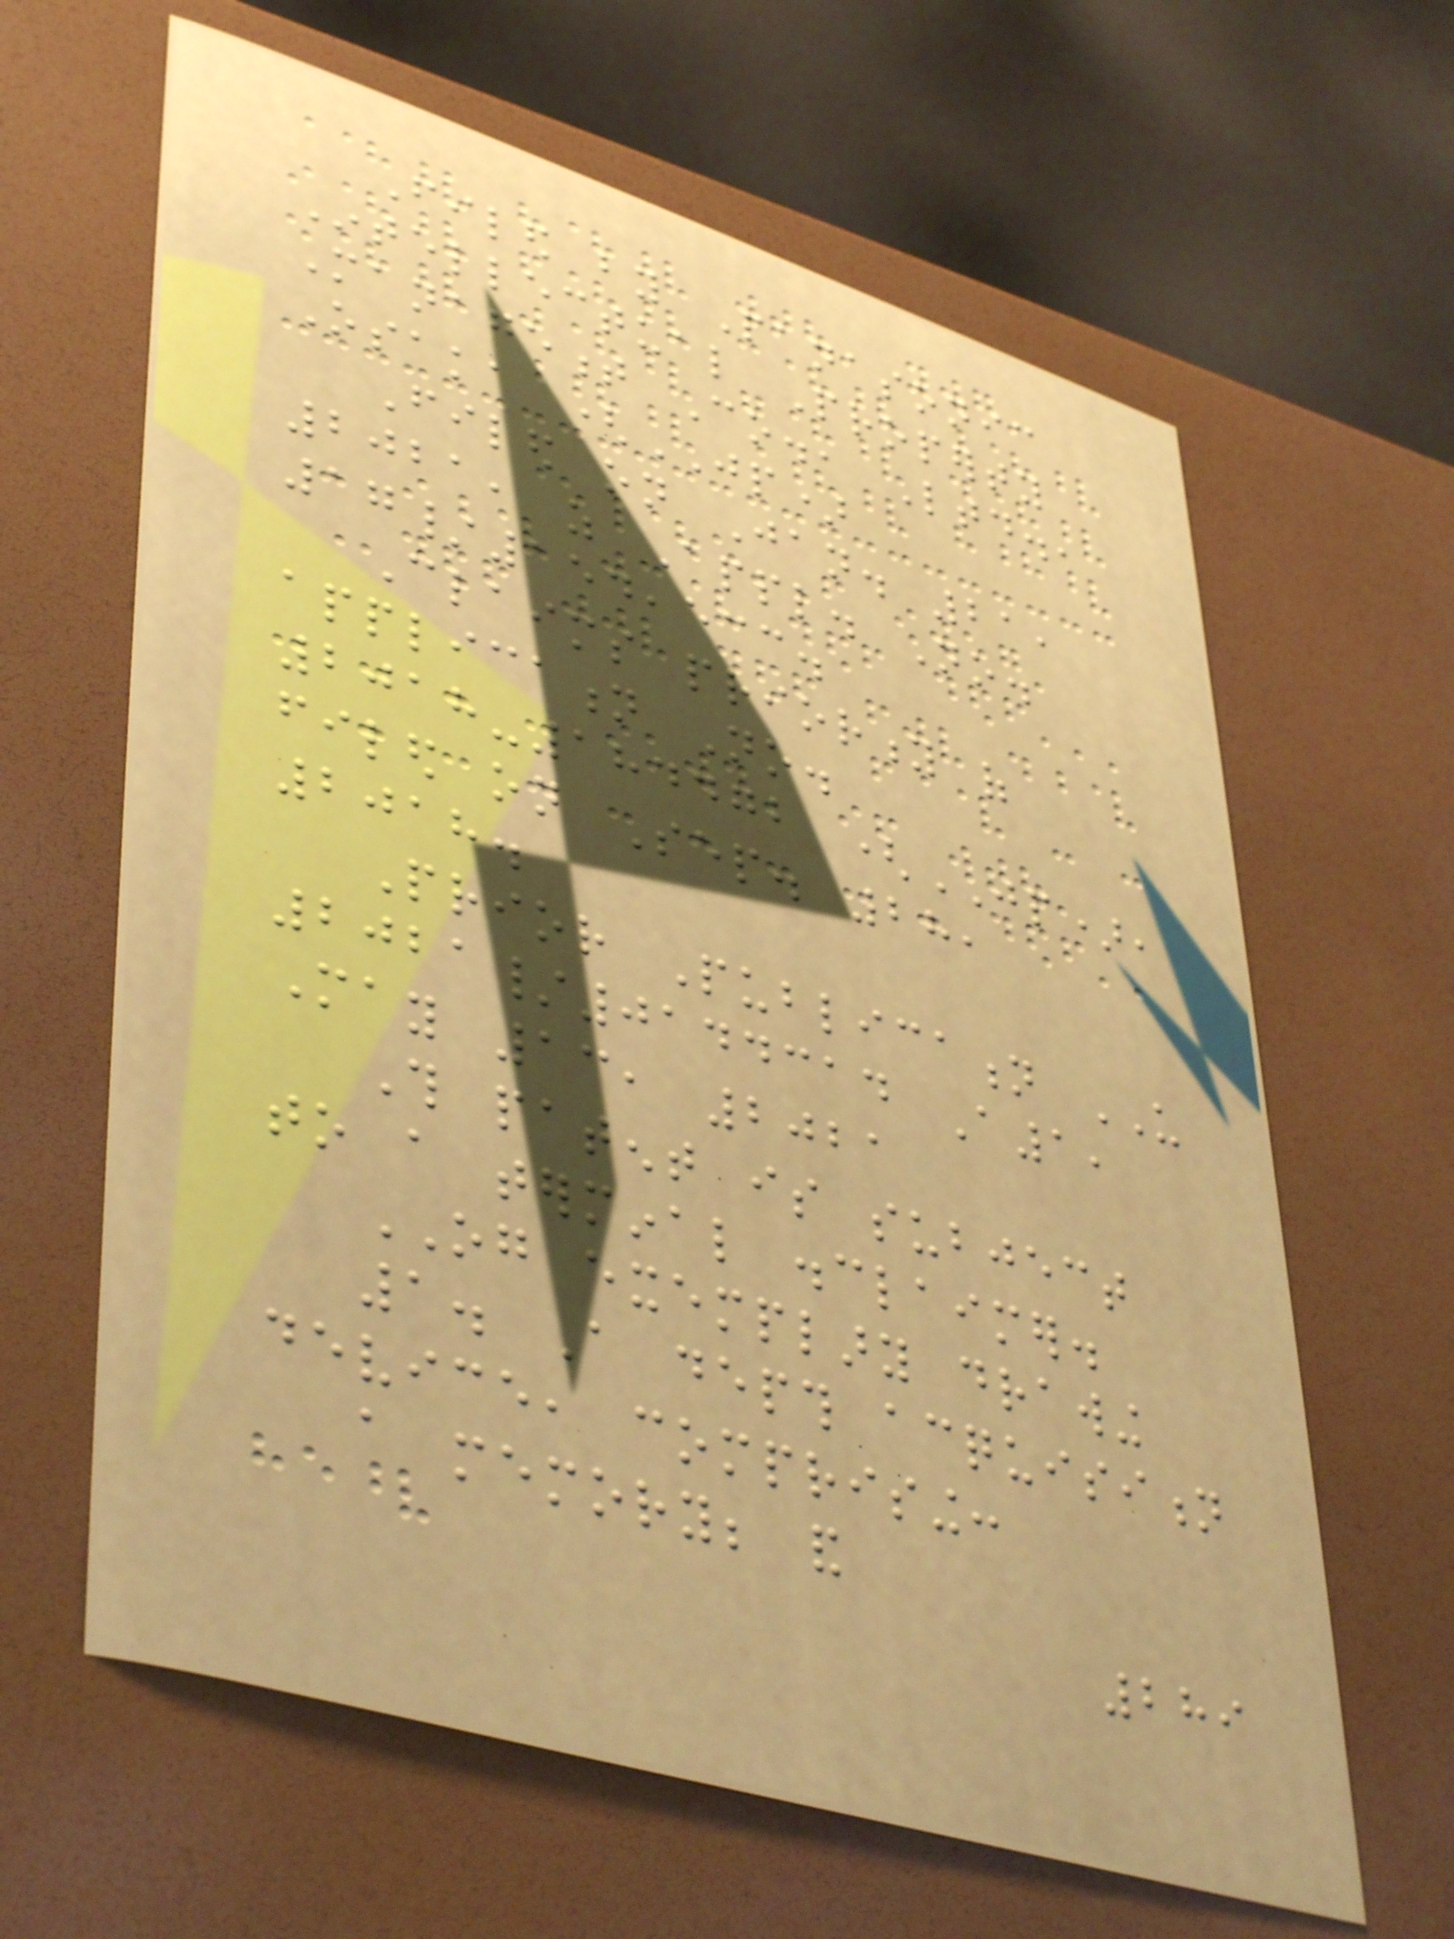Filed by Panasonic
Intellectual Property
Management Co., Ltd.,
Osaka (JP)
Filed on Jan. 21,
2021, as Appl. No.
17/154,533.
Claims priority of
application No.
2018-184472 (JP),
filed on Sep. 28,
2018.
Prior Publication US
2021/0144314 A1,
May 13, 2021
This patent is subject
to a terminal disclaimer.
OG exemplary drawing
1. A depth acquisition
device, comprising:
a memory; and
289
